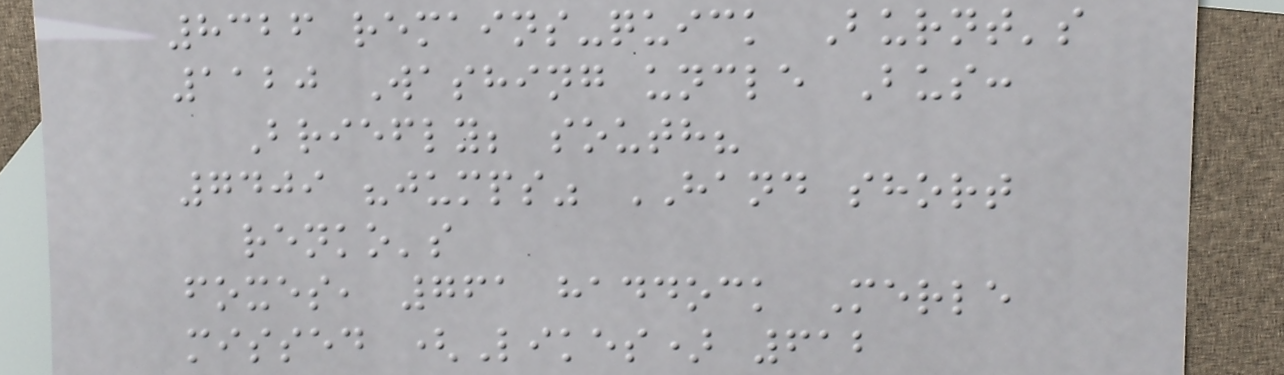8326 remains-quick Burnt's
1120 Washing uncle Bus:
Briefly; south?
7409 "jumps" HAND short
renko's
foxes, 761 haddock Merle
missed (Likes) 612
